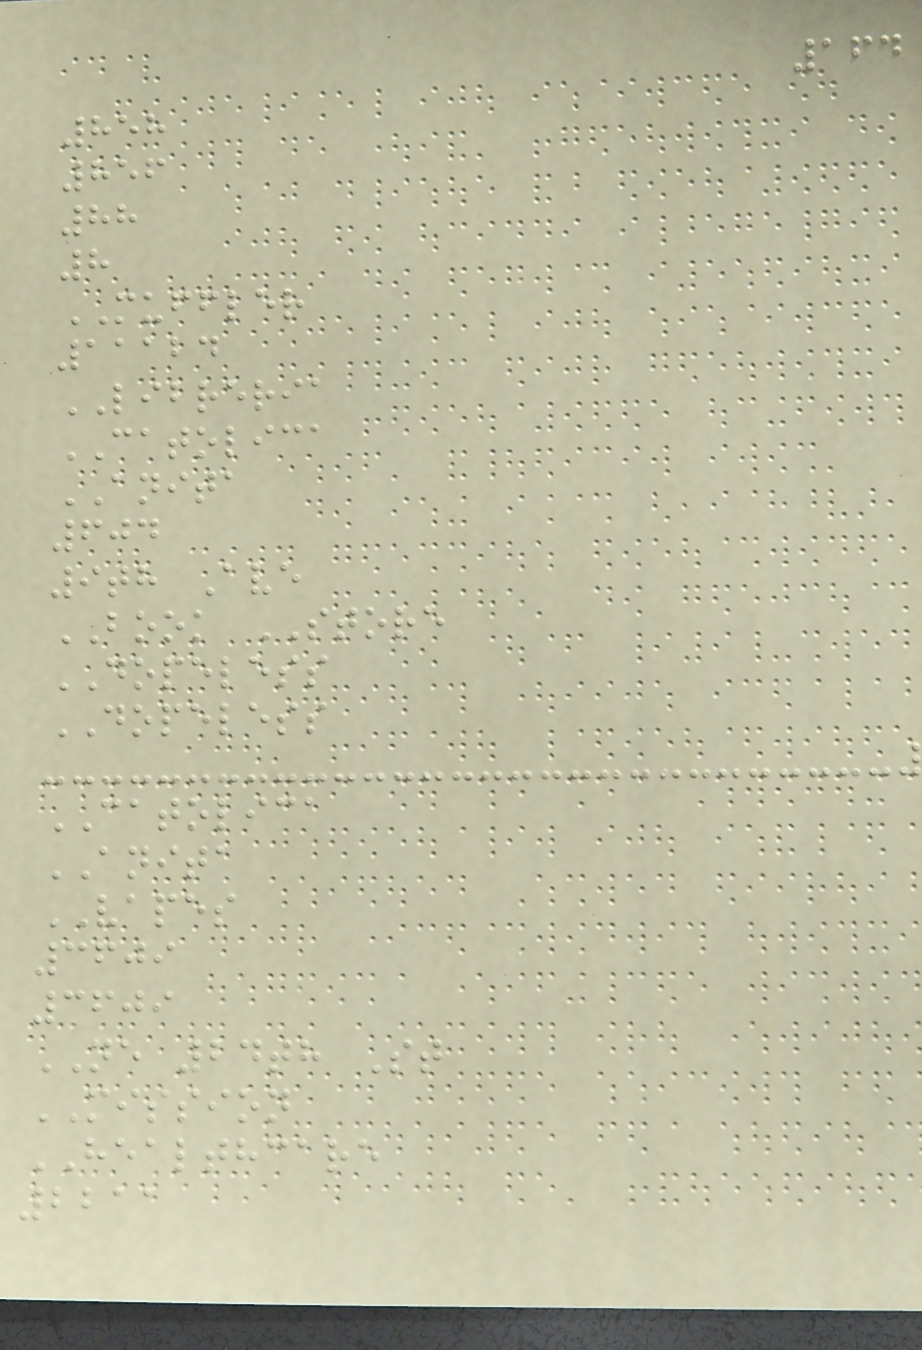164
858
856
88
8
MUFFLER
11124
LIBRERIA
CATOLICA
ANITA
604
9th Ave
BOOK STORE
DOPELESS
DOPELESS
CATOLICA
ANITA
VAPES
3609
3609
NE 24th St
MISSION
HEALTHCARE
2211
